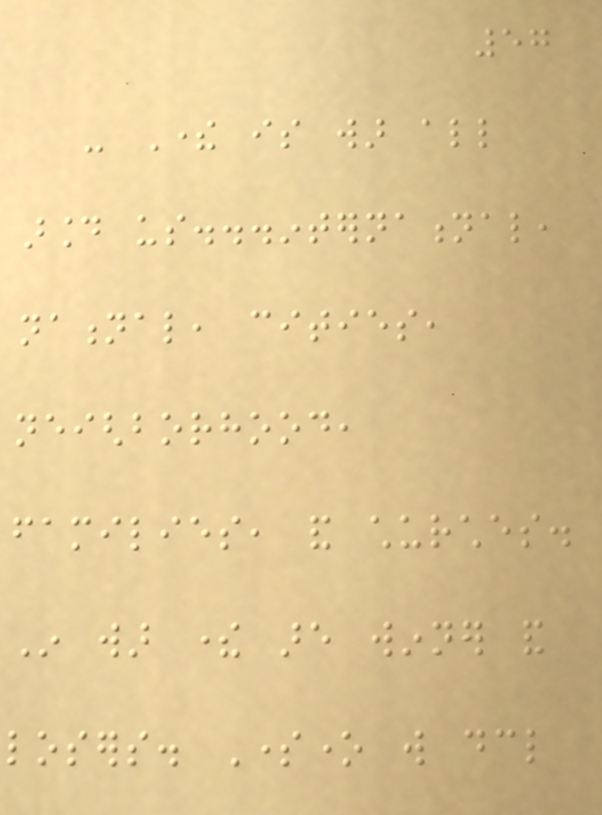57
- There is war all
around us...international,
national, cities,
neighborhood,
families, and churches.
In war there are winner and
losers. Someone will declare
